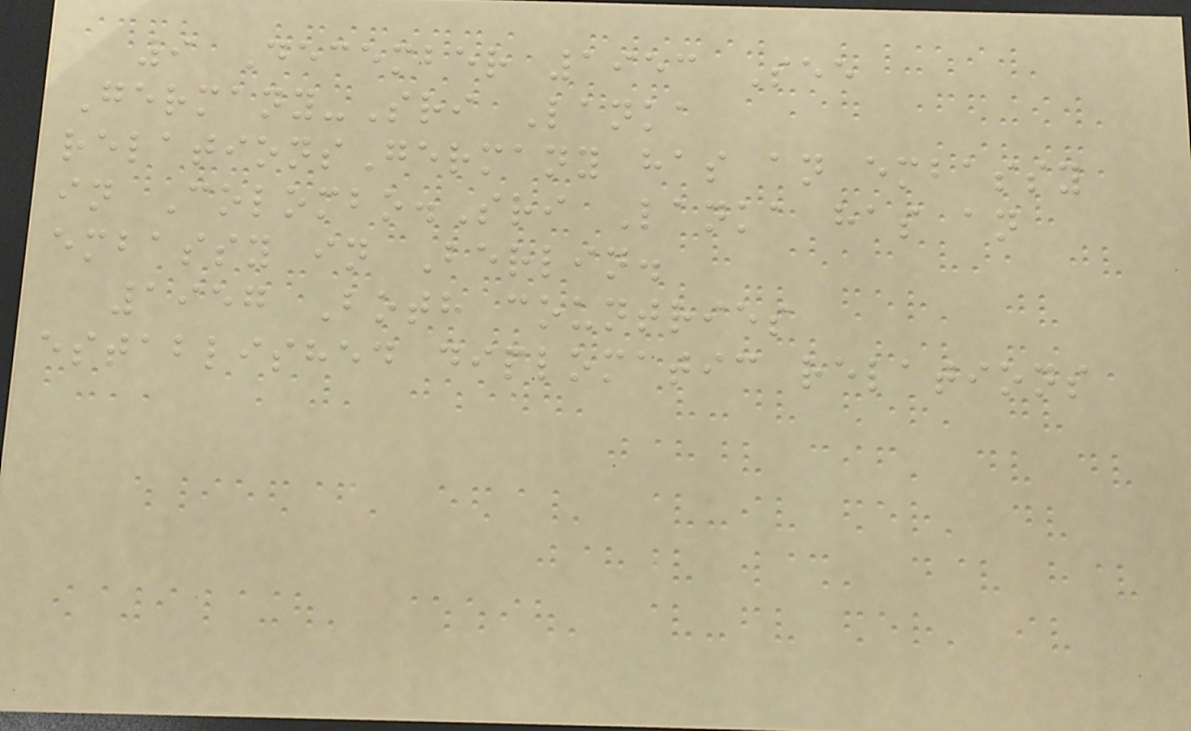9 December 1953 See
Germany-Sri Lanka
relationsGermany has an embassy
in Colombo.Sri Lanka has an
embassy in Berlin.
1957 Both countries
established diplomatic relations
